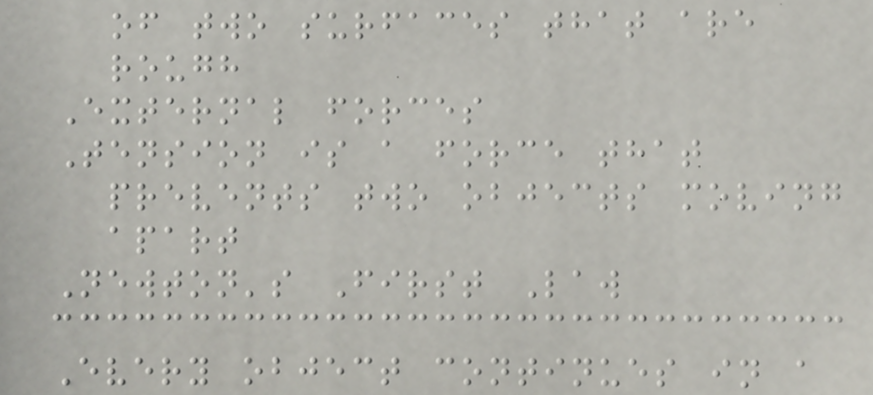of two surfaces that are
rough
External forces
Tension is a force that
prevents two objects moving
apart
Newton's First Law
Every object continues in a
